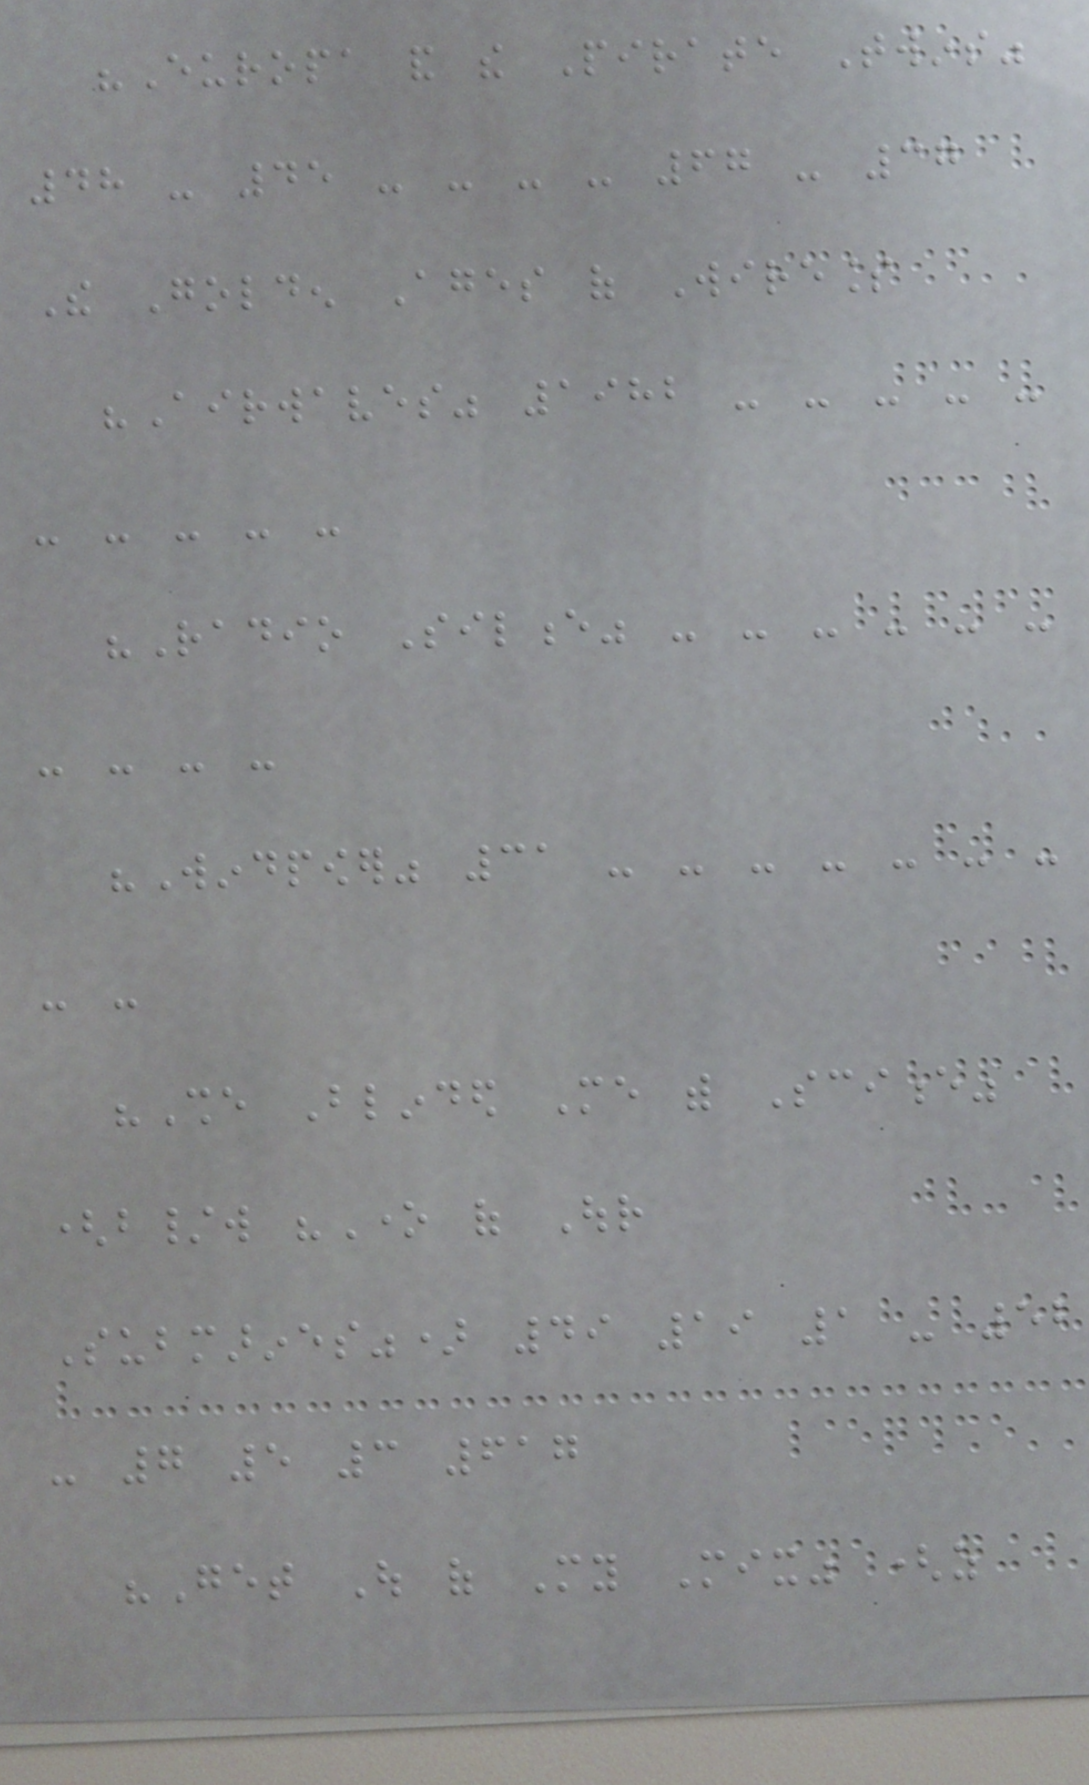"Europa and the Pirate Twins"
48 - 45 - - - - 67 - 37
The Golden Ages of Wireless
"Airwaves" 1982 - - - - -
- - - - -
"Radio Silence" - - - - - -
- - - -
"Windpower" 31 - - - - - - -
- -
"She Blinded Me with Science"
(b/w "One of Our
Submarines") 49 19 1 - 52
- 7 5 3 617
"Get Out of My Mix" (as
